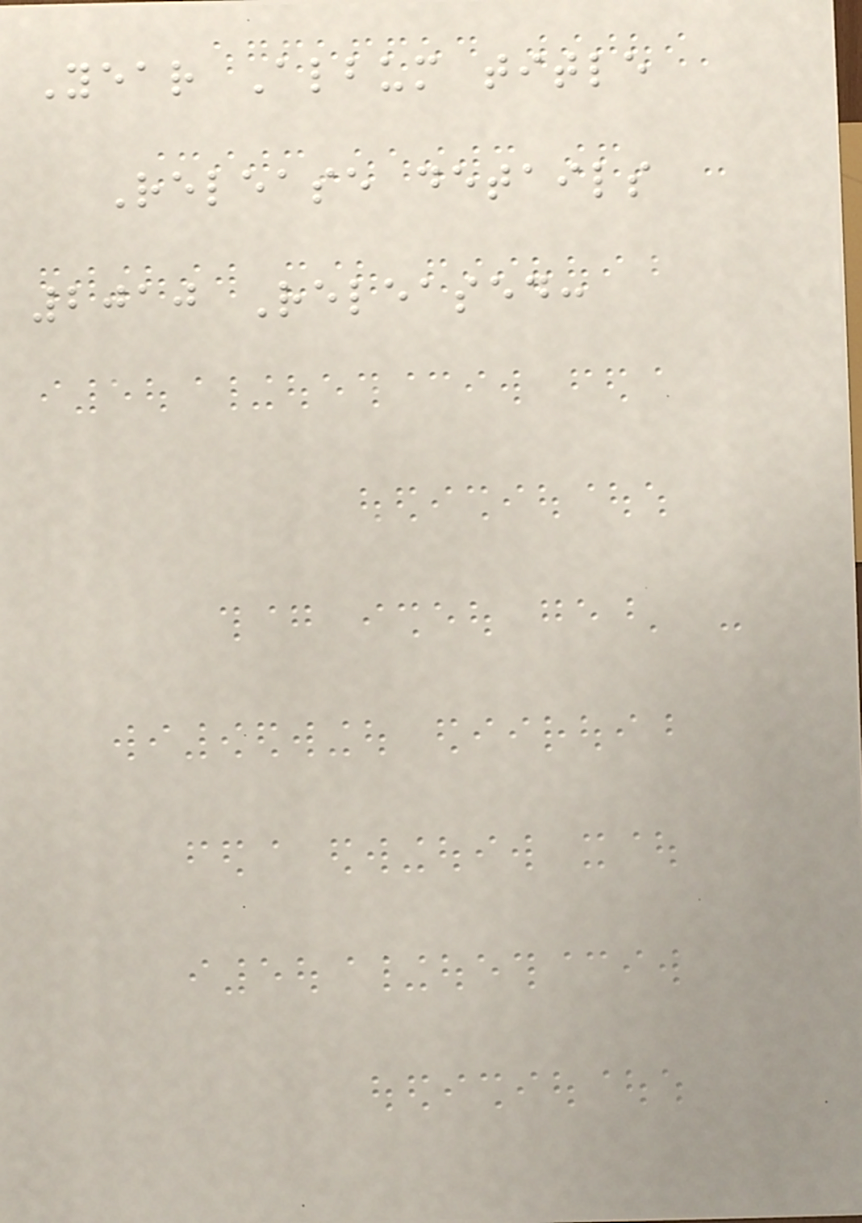Year Album title
Release details
2010 Released:
